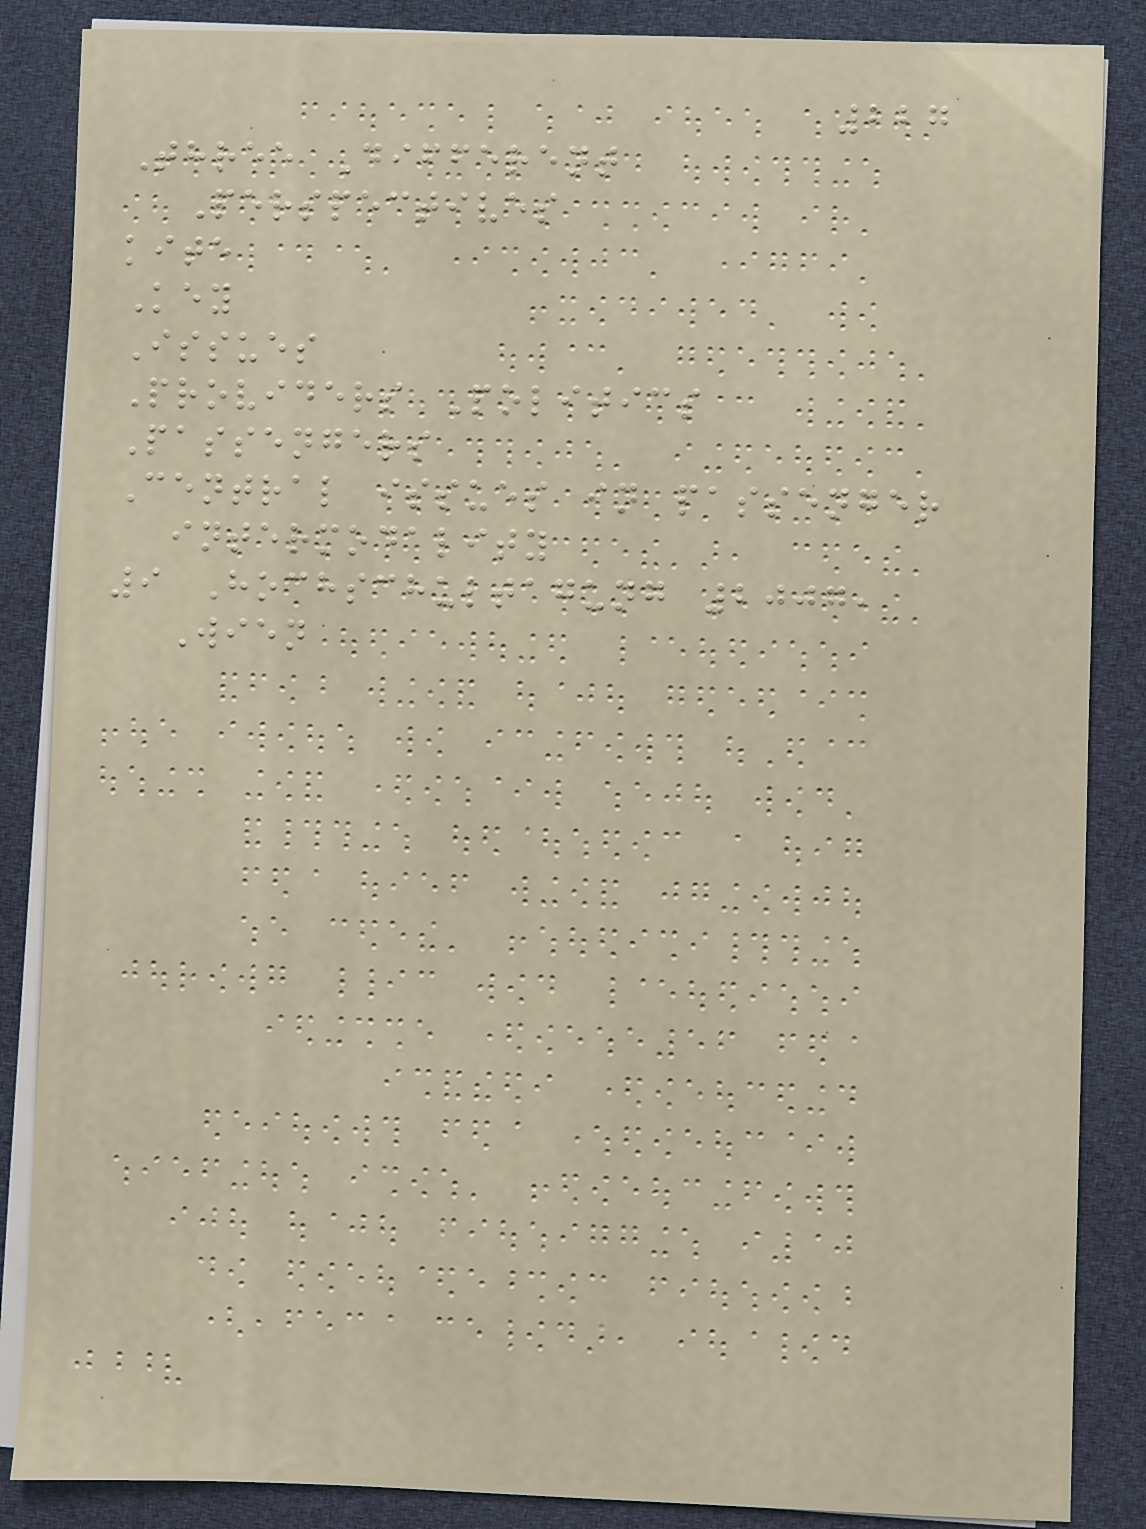227
Three Different
Perspectives
kite
Key
Issues
Providers Politics
Passengers
Central issues in passenger
intermodality
9 Hochschultagung 2007,
Wien
